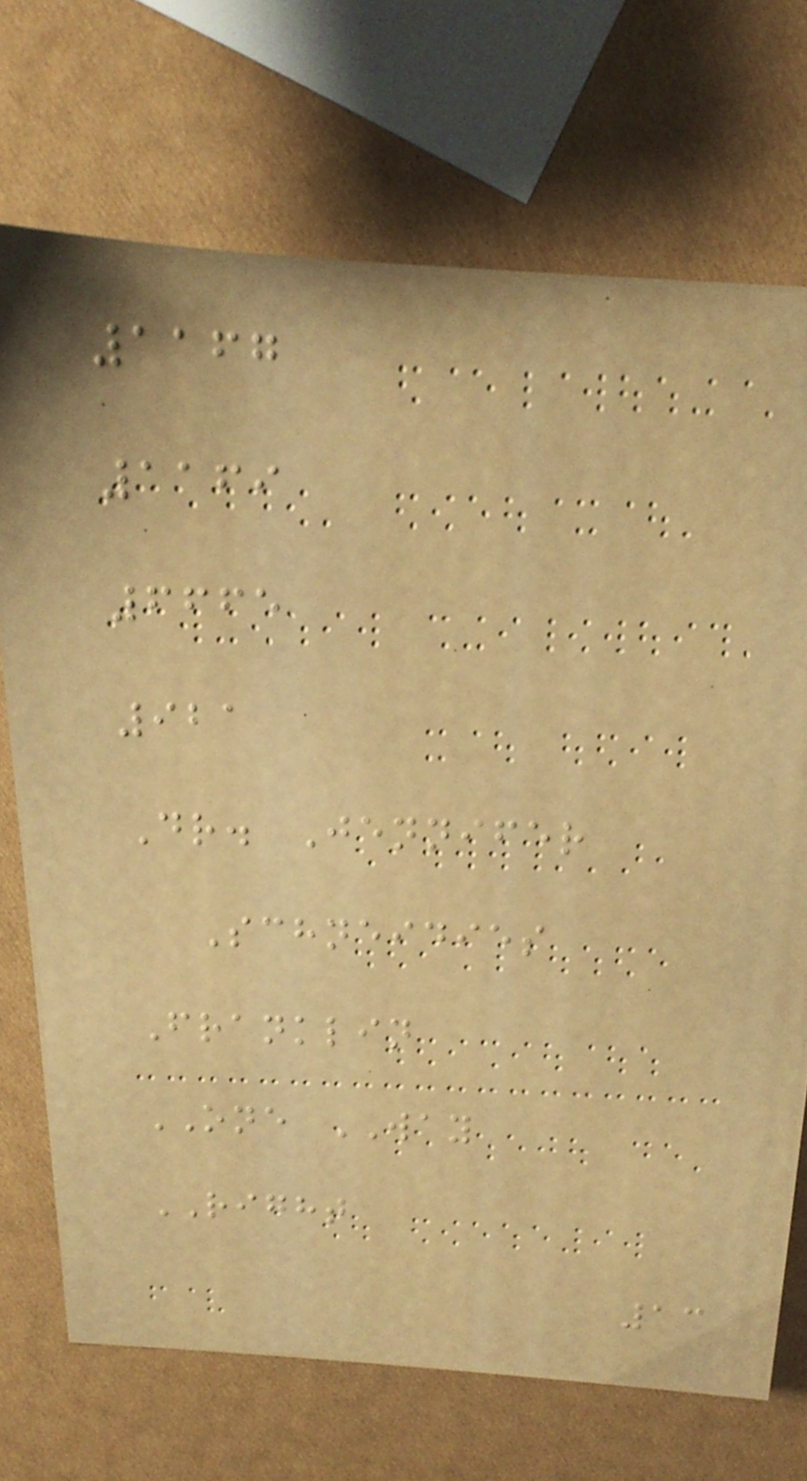1167
1169
6665
921
Dr. Jennifer
Schneidies
Franklin
ONE WAY
RIGHT
13
